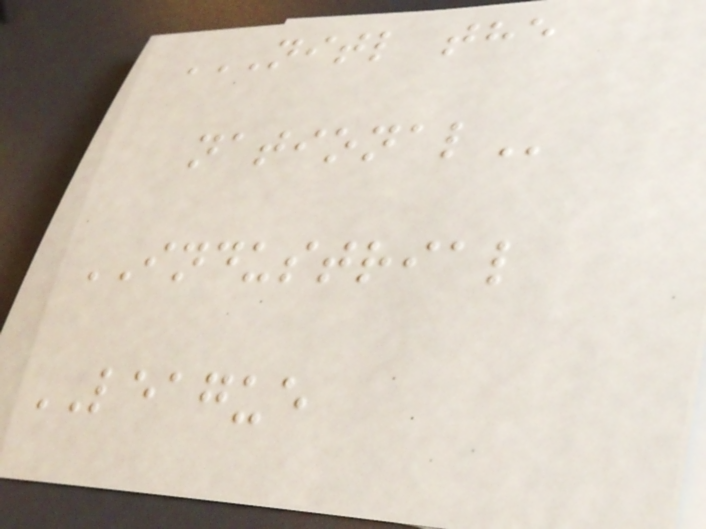NITL THE
NATIONAL
INDUSTRIAL
LEAGUE
